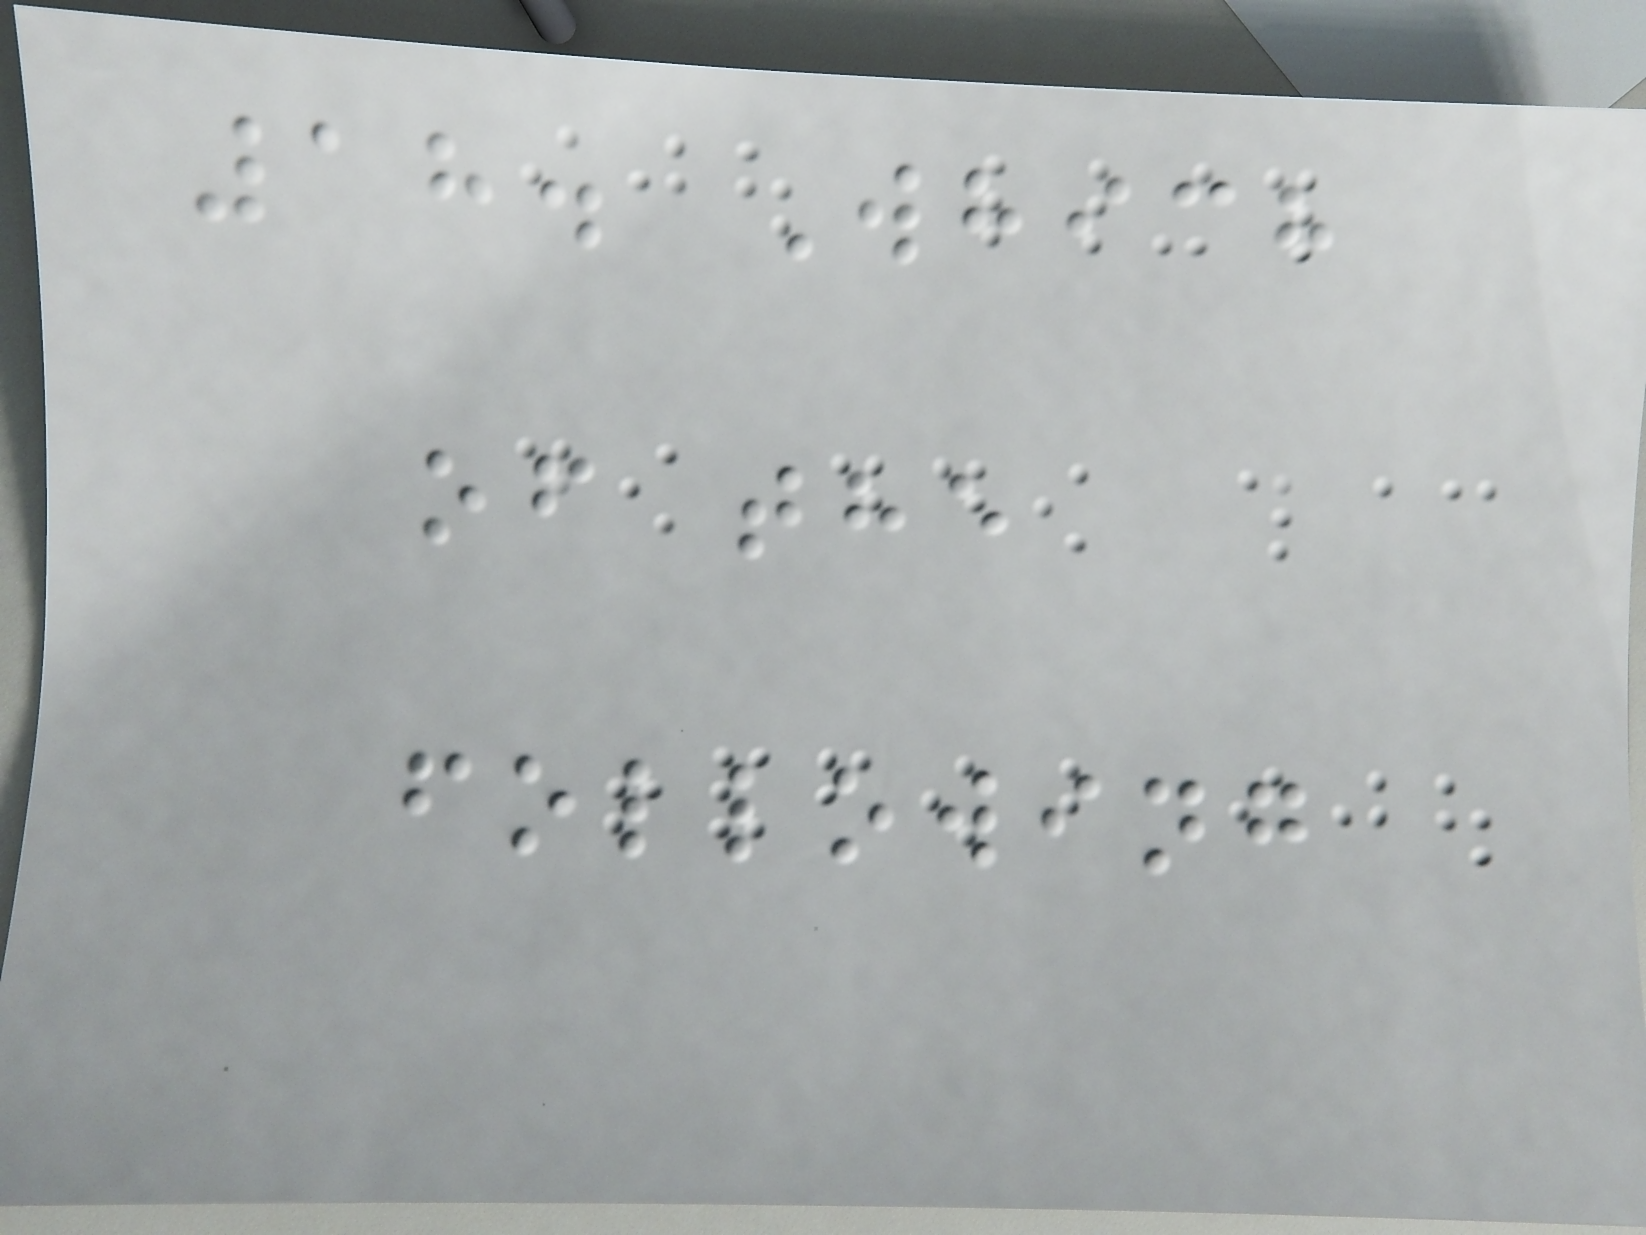18. Which
of the
following
